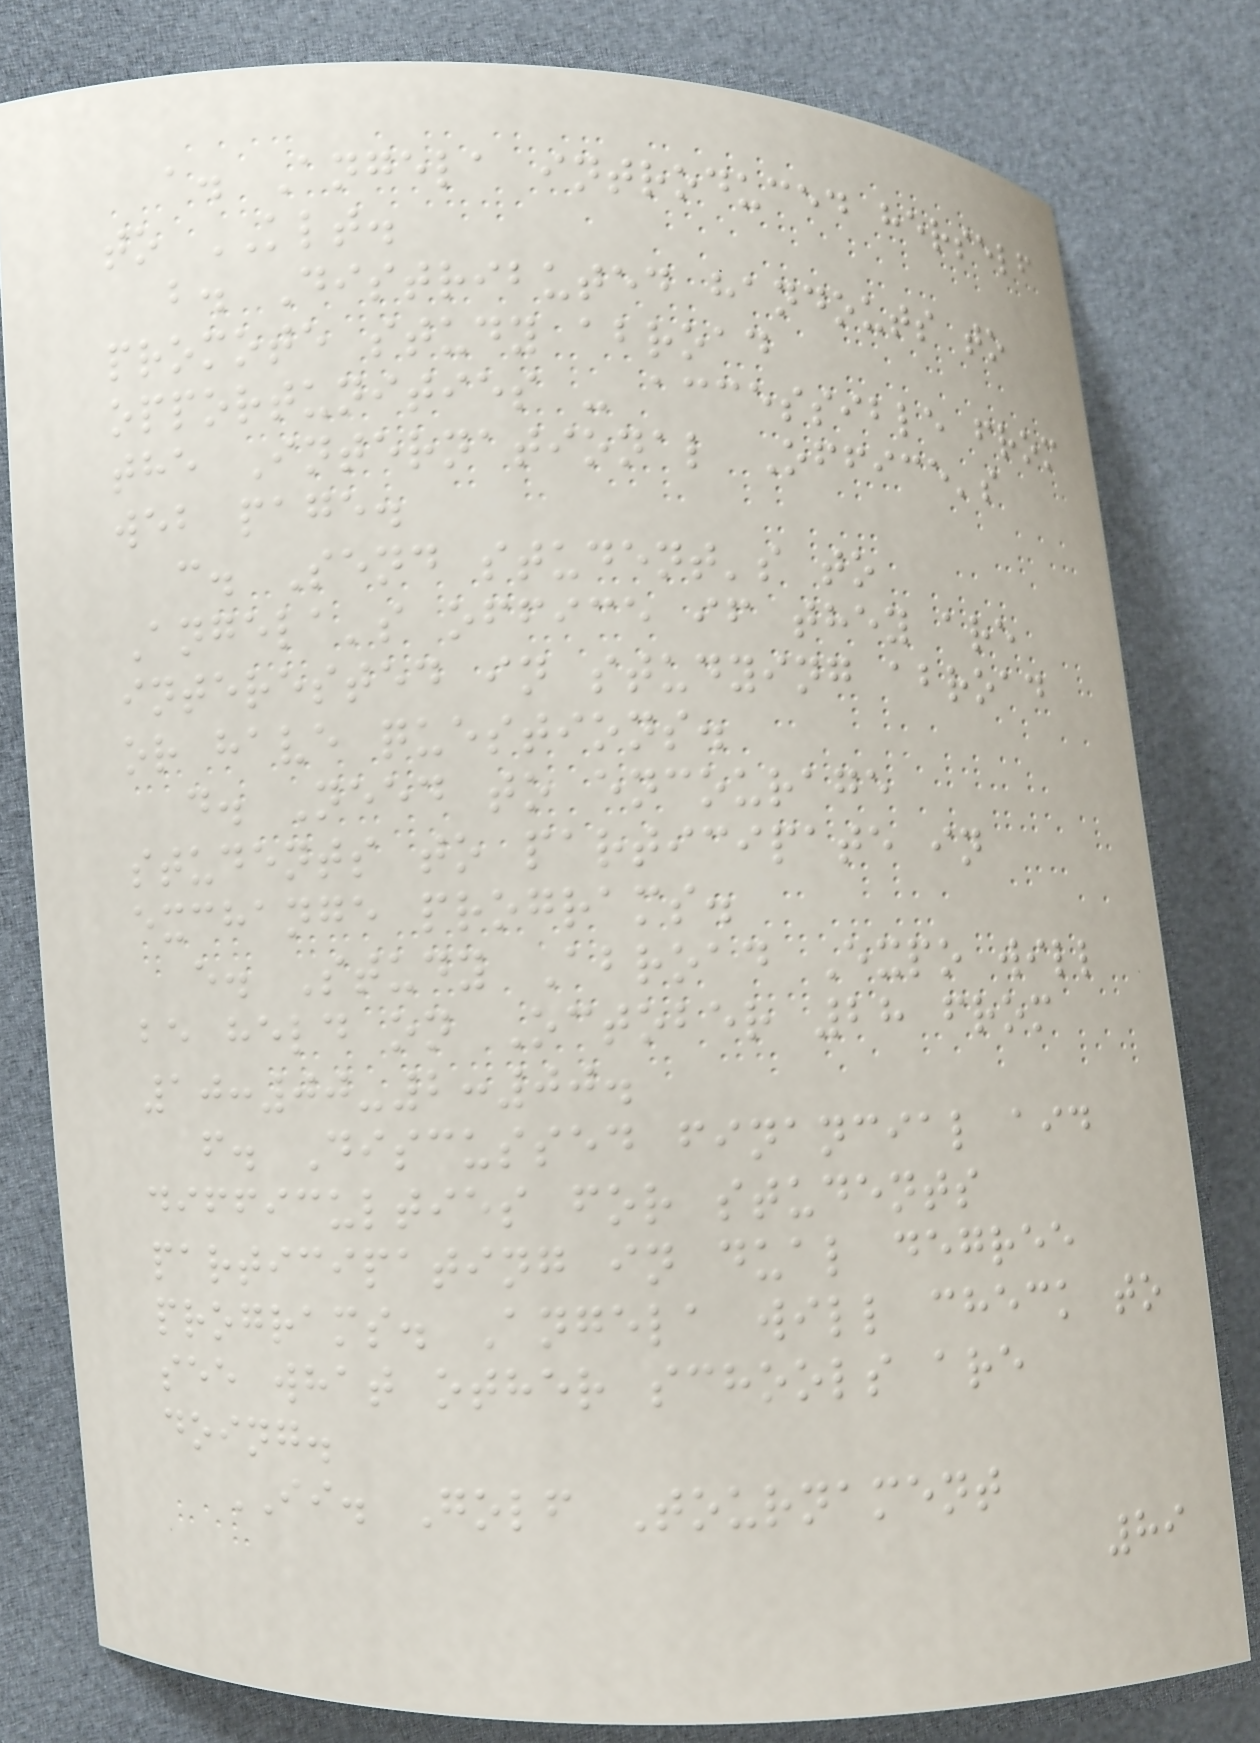a. Angela introduced herself
to KLT.
b. Distributed handouts to
promote study abroad
opportunities - accessible from
the International Office's
web page.
c. Send student's to
Angela's office if they are
interested in studying abroad
or have questions.
d. Need to encourage
students to participate in
exchange programs.
e. Study Abroad Expo will
be held on October 28 from
10:00-2:00.
f. Discussed financial aid
difficulties for students
participating in dual degree
programs. Angela will check to
see what other schools are
doing.
II. Golf Tournament
89
